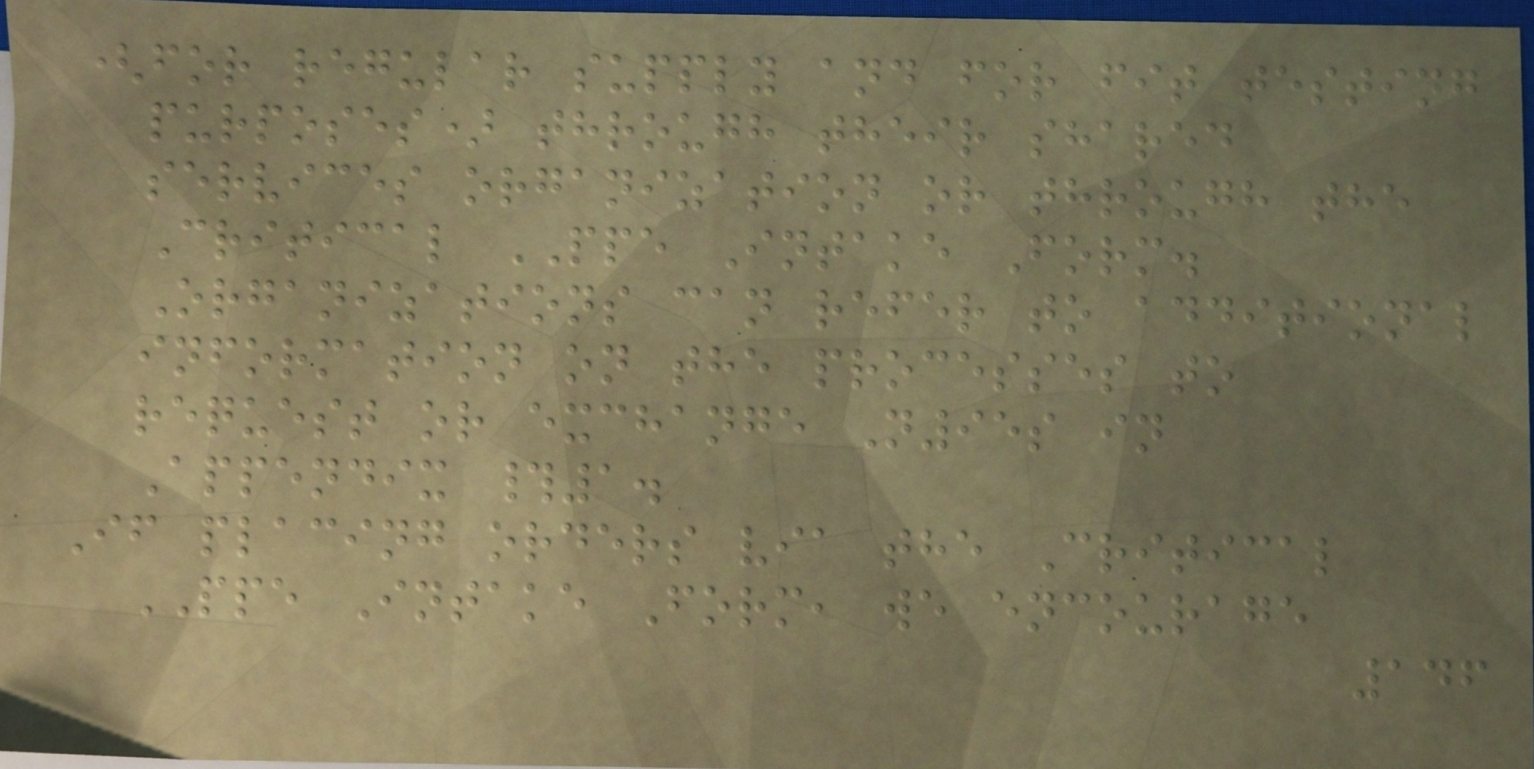(for regular supply and for fit testing
purposes) through their shared
services organization or through the
Critical PPE Intake Form.
Organizations can refer to additional
information on the processes to
request or exchange N95s in
Appendix #1.
If placing orders via the Critical
PPE Intake Form, we encourage
146
